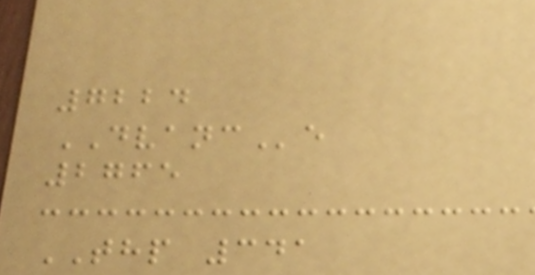7224
DVANCe
2765
THP 341
